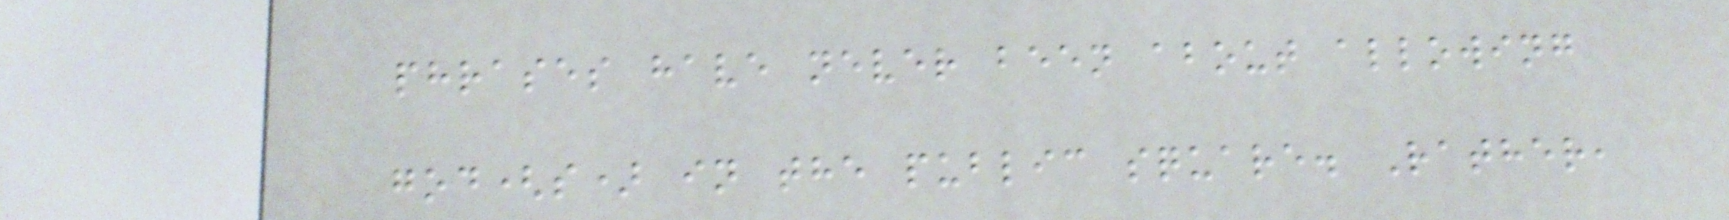phrases have never been about allowing
god(s) in the public square. Rather,
